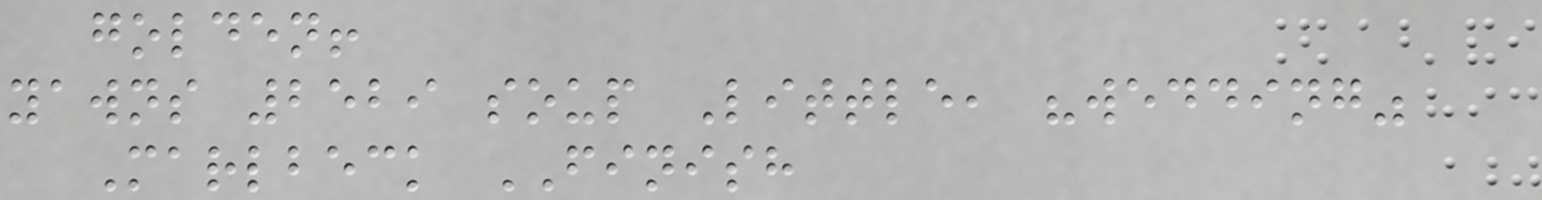golden!
yawns 2529 soup Little, "wedding"
Marlbeck FINISH
